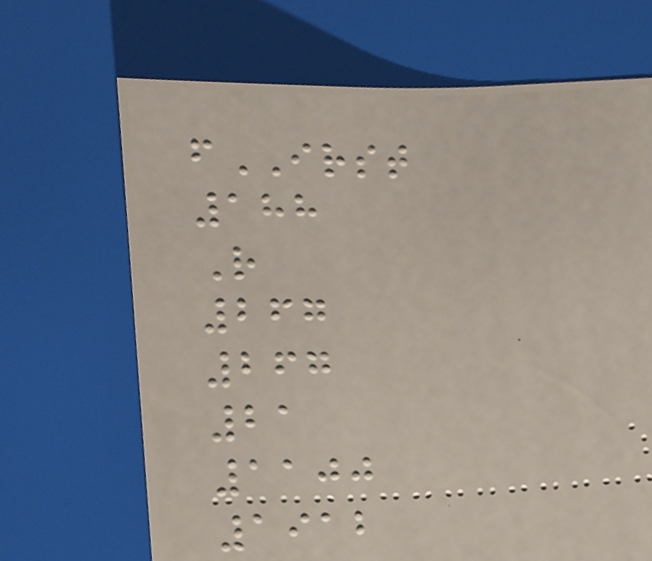fIRST
188
R
267
267
21
1100
1912
